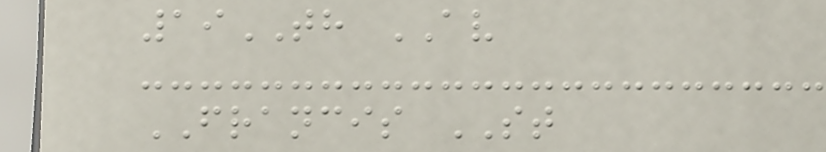19TH AV
FRANCIS ST
